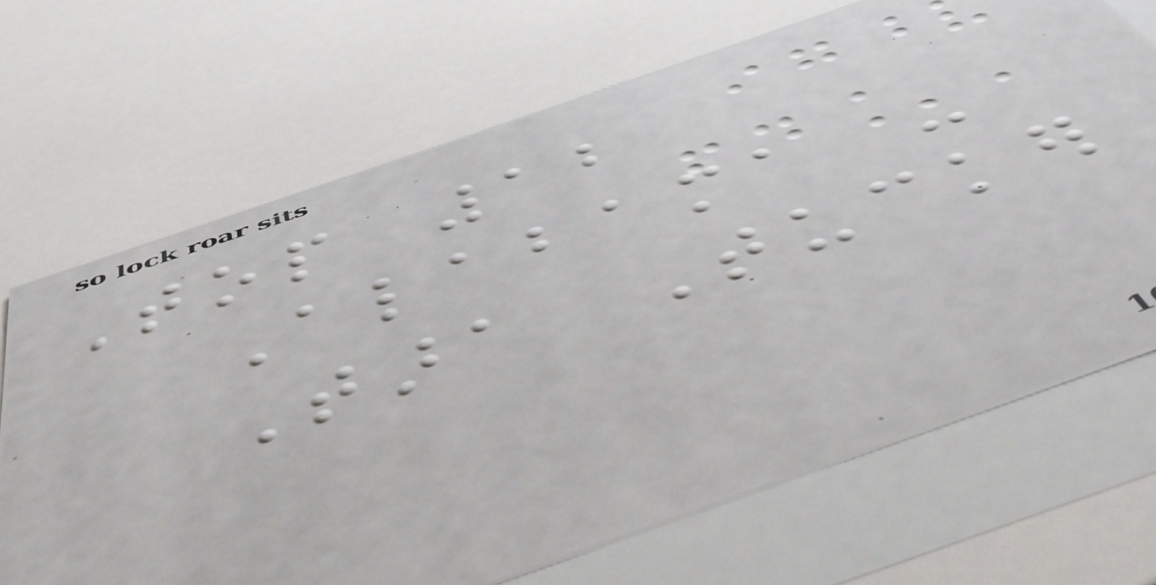Top 12
Alabama -
Tara Tucker
